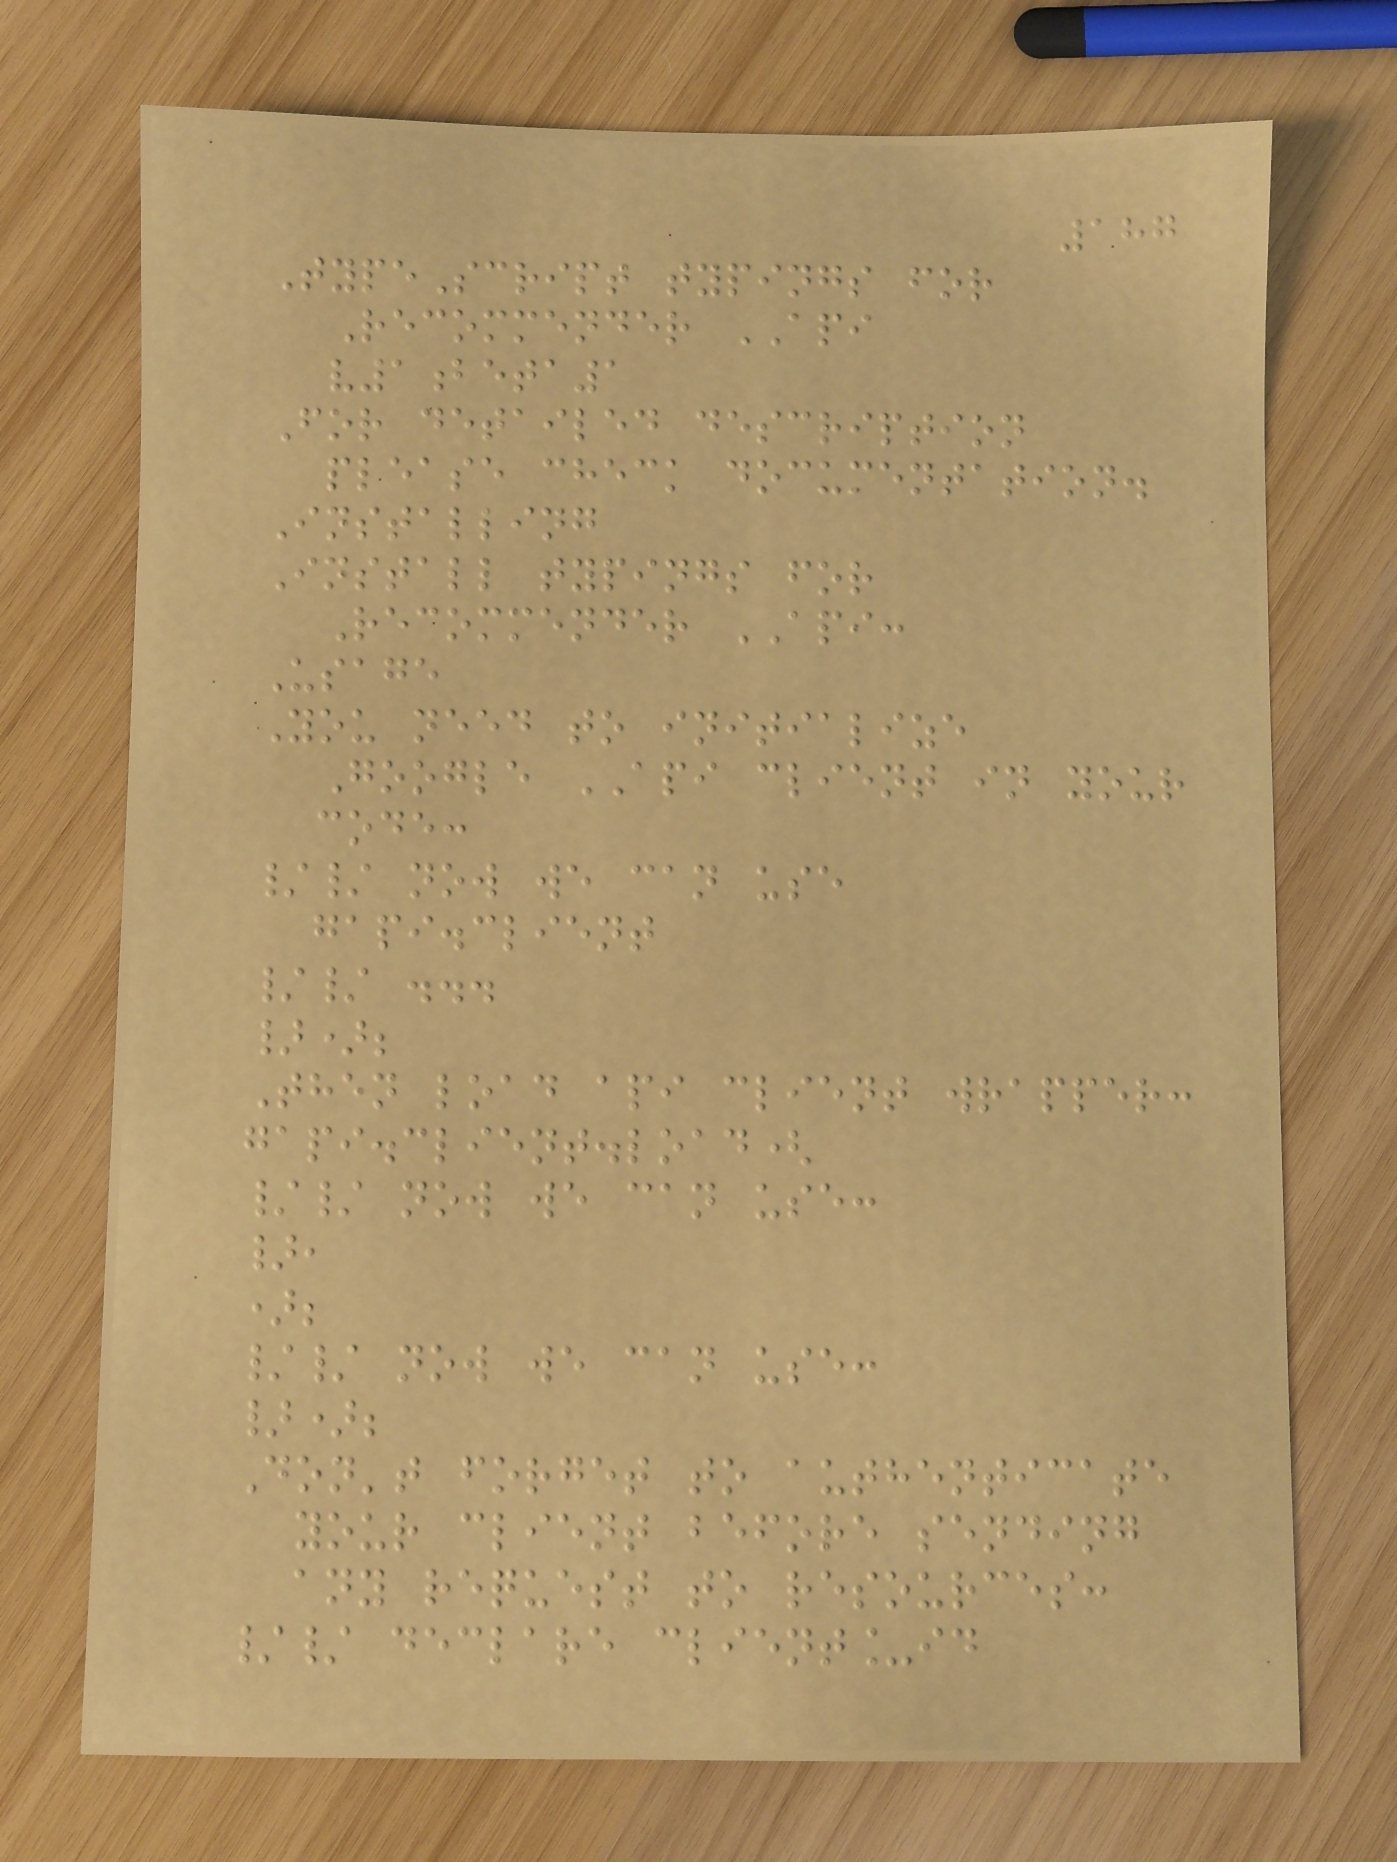187
TypeScript typings for
Recommender API
v1beta1
For detailed description
please check documentation.
Installing
Install typings for
Recommender API:
Usage
You need to initialize
Google API client in your
code:
// now we can use
gapi.client
// ...
});
Then load api client wrapper:
gapi.client.load(
// now we can use:
},
);
// now we can use:
});
Don't forget to authenticate
your client before sending
any request to resources:
// declare client_id
